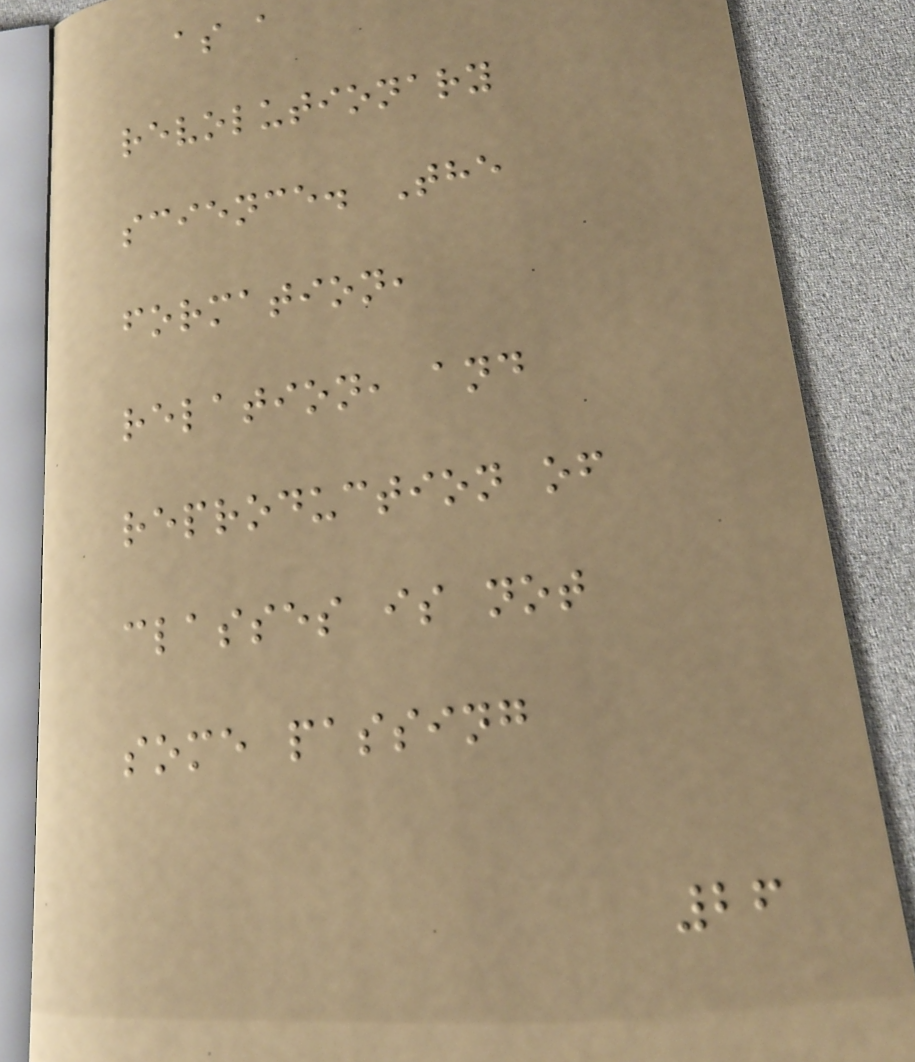as a
revolutionary
science. The
formation,
relation, and
reproduction of
classes is not
some passing
26
